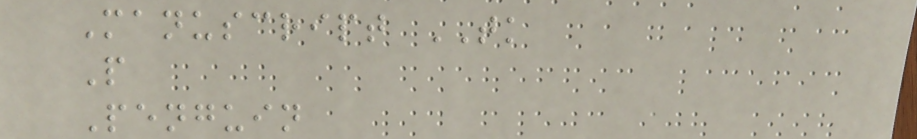Manuscript TK
P
Penguin
